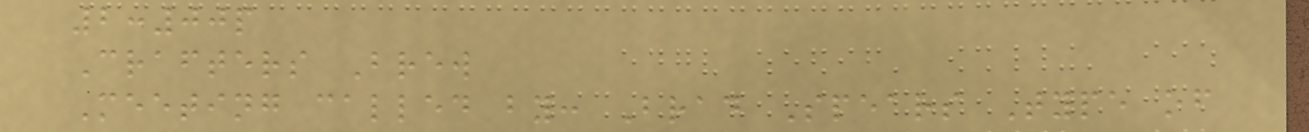2:00p
Crafters Brew
Meeting called by: Brad Spears Type of
